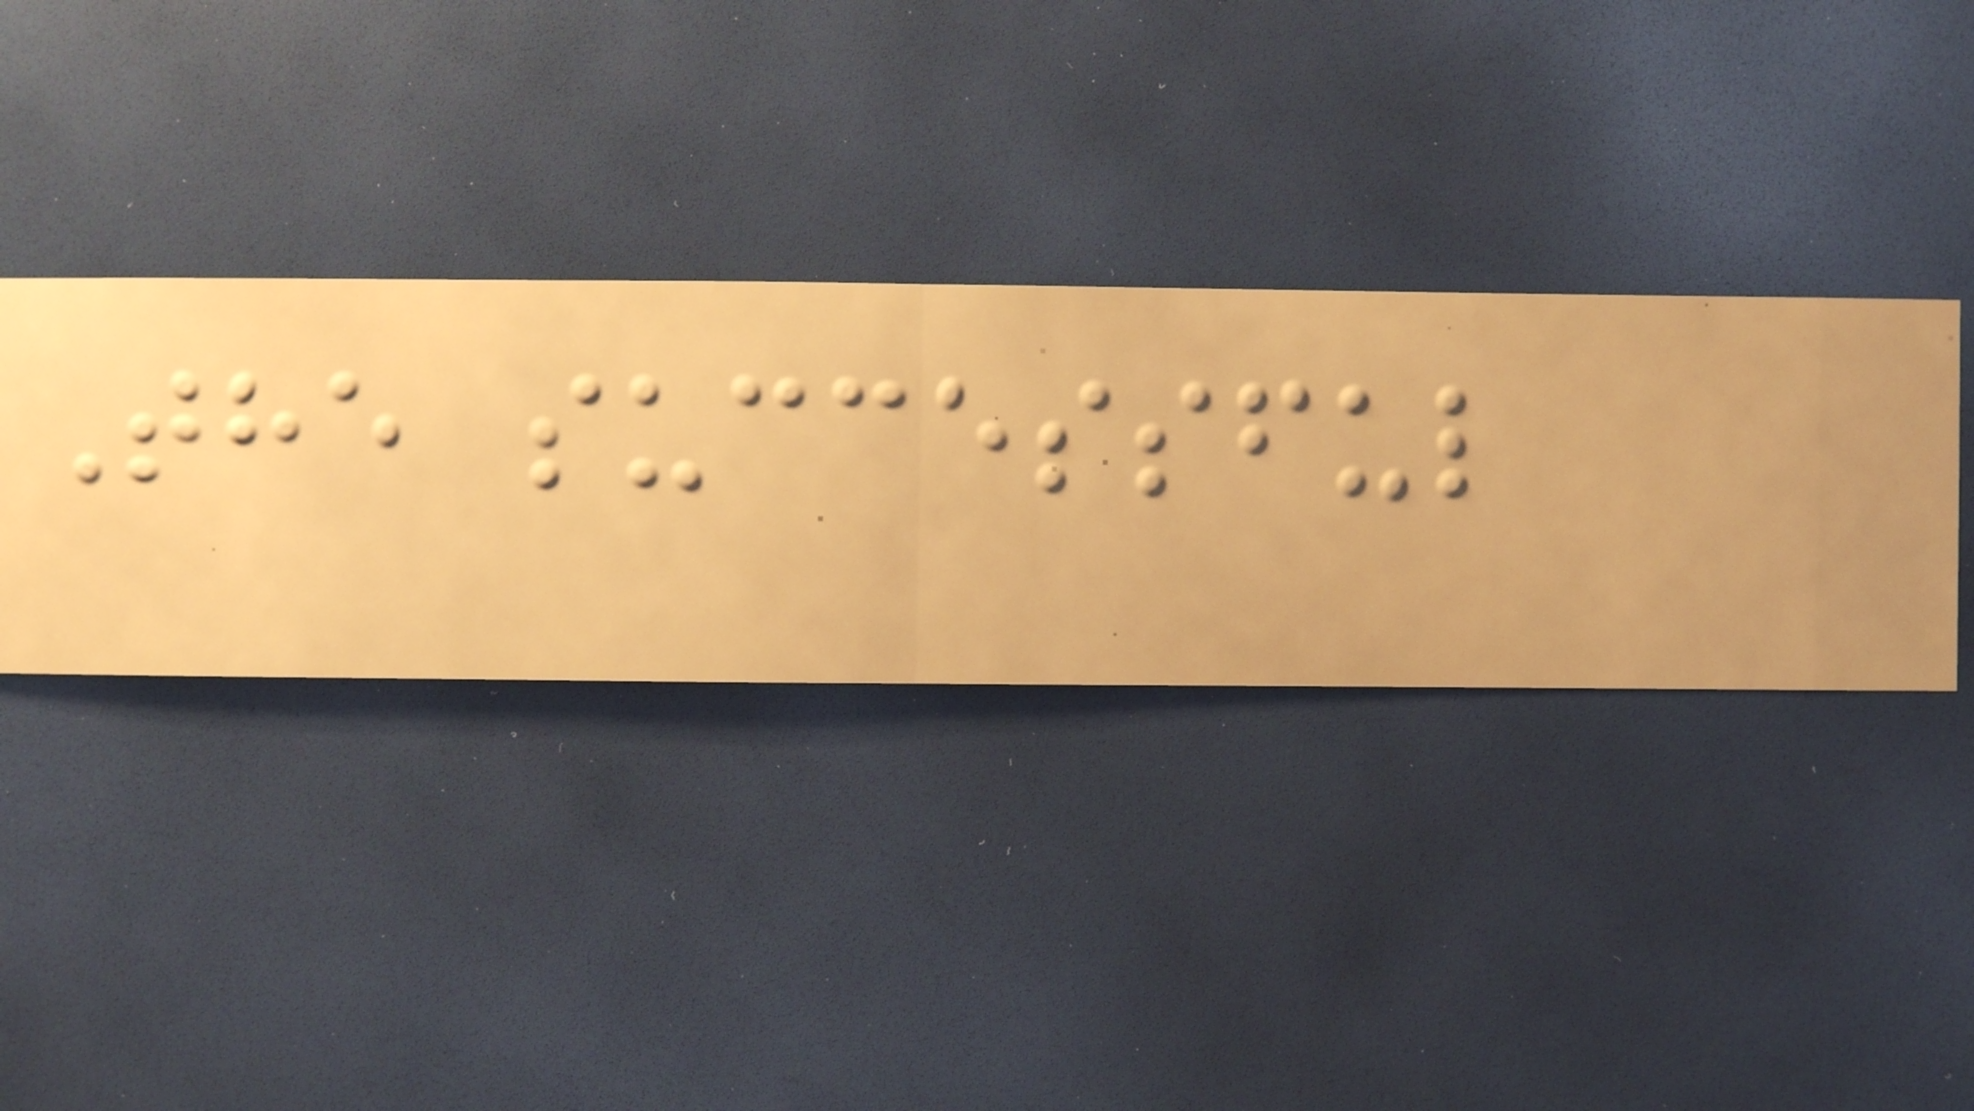The successful
